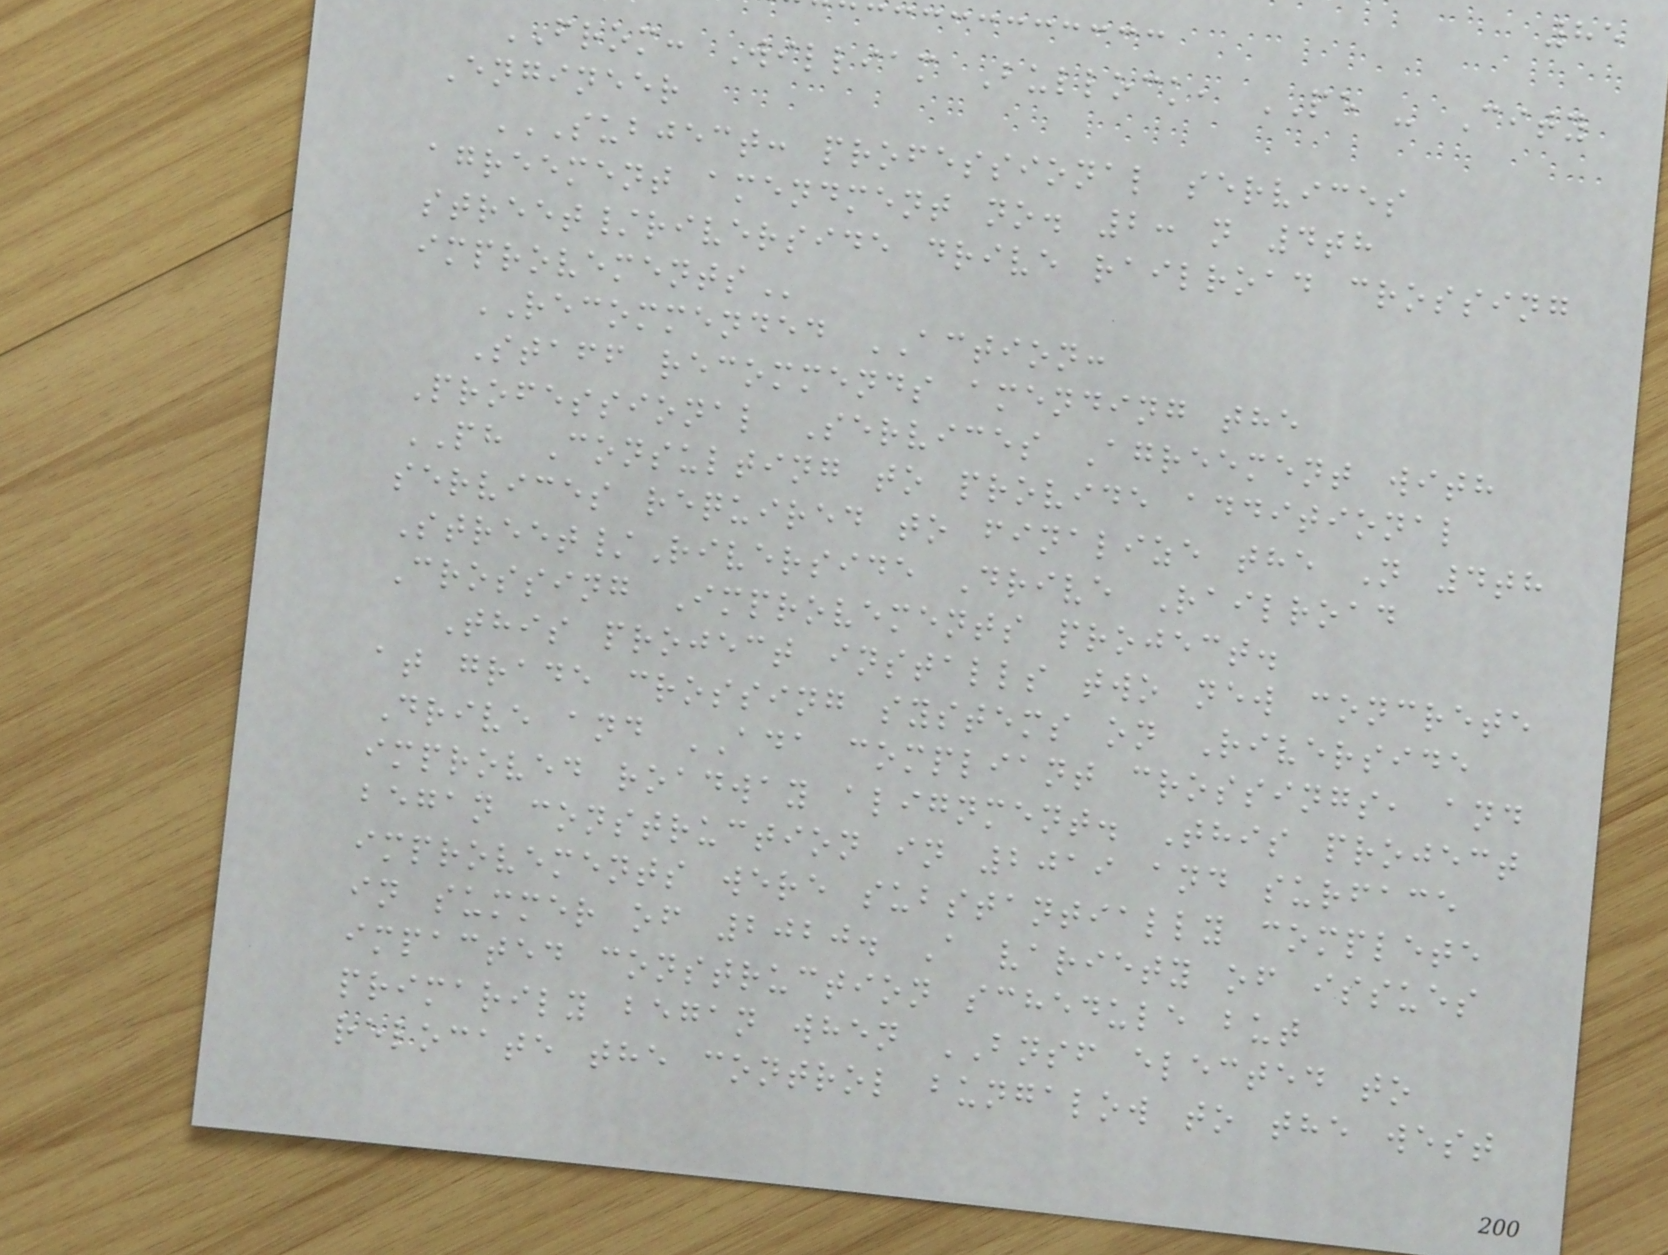85
FROM: William Bullock, PE - City
Engineer
SUBJECT: PROFESSIONAL SERVICES
AGREEMENT AMENDMENT NO. 2: N 4TH
STREET/RIVERSIDE DRIVE RAILROAD CROSSING
IMPROVEMENTS
RECOMMENDED ACTION:
Staff recommends amending the
Professional Services Agreement with
PH Consulting to provide additional
services required to finalize the N 4th
Street/Riverside Drive Railroad
Crossing Improvements project.
This project installs two new concrete
at grade crossing systems on Riverside
Drive and ADA compliant crossings, and
improved roadway alignment. This project
began construction in 2019 and surface
improvements were substantially complete
in summer of 2020. A variety of issues
impacted construction schedule but
primarily began when BNSF elected to
relocate the control bungalow to the west
